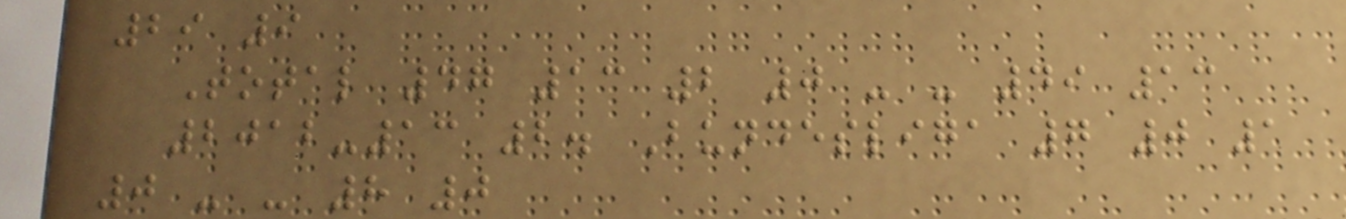29 9
Total 47 13 2 0 - - 49 13
2012-13 2. Bundesliga 7 0 1
0 - - 8 0
